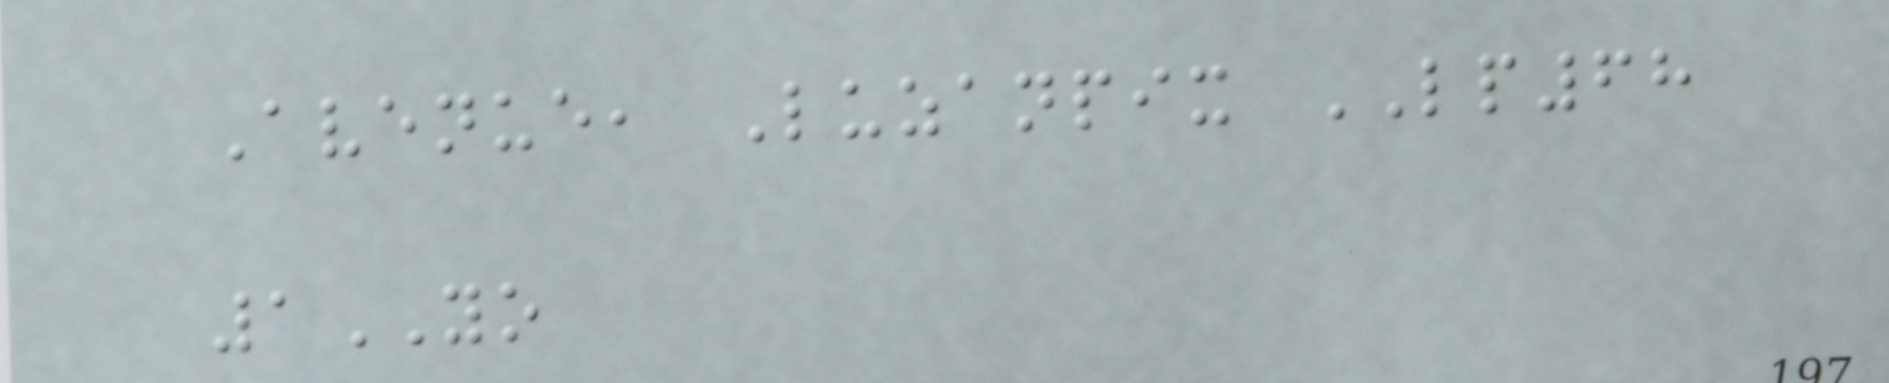Avenue, Luzanpix LP68
1YO
